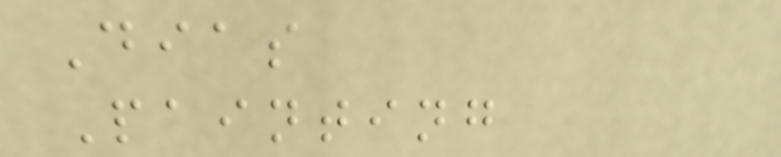Dias
Painting
